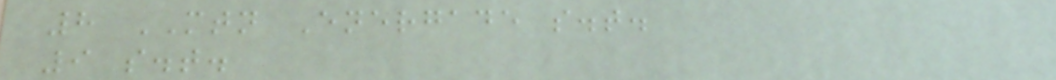8 MTN Energade s.t.
9 s.t.
